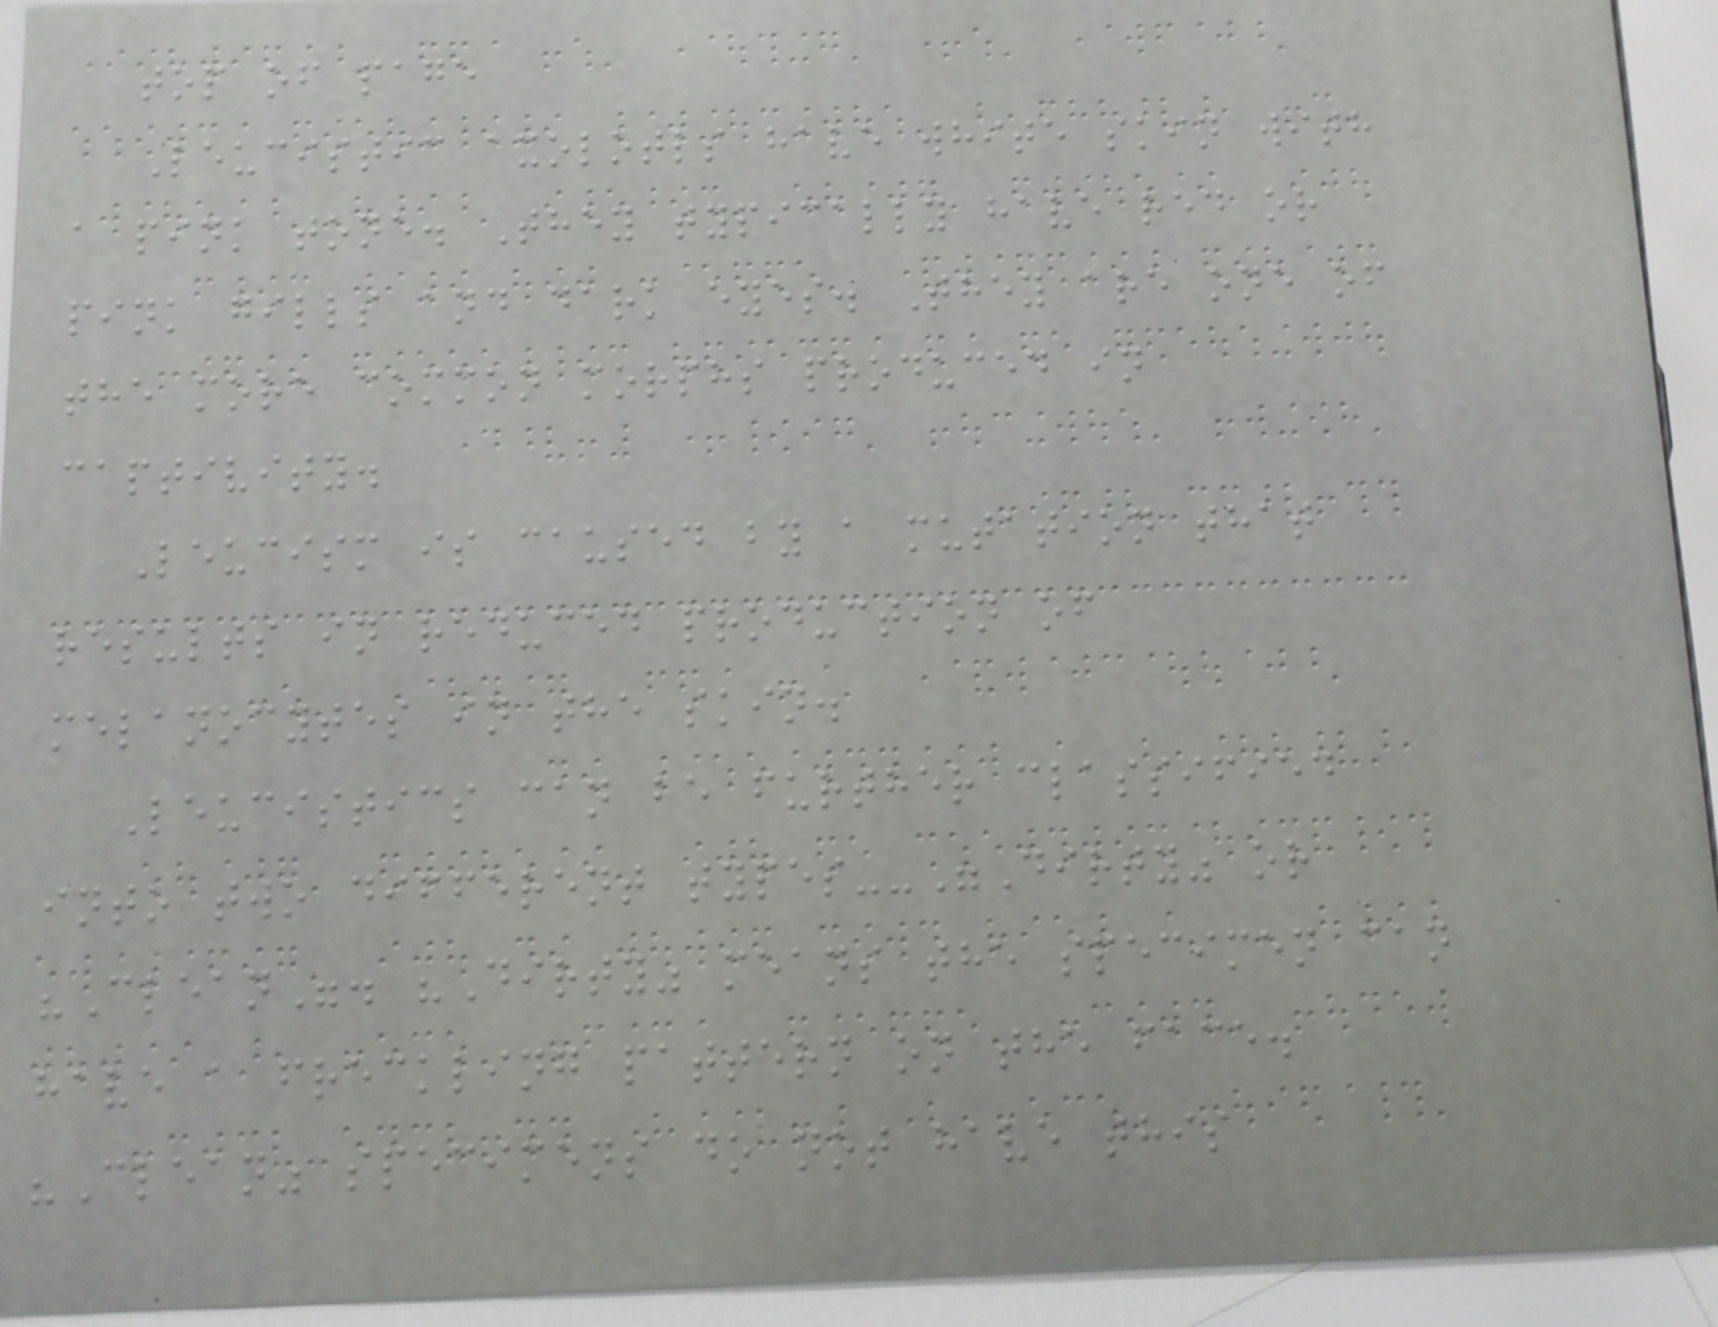top of page
Leucistic axolotls have white skin with
a pink tone. They typically have red or
pink gills and dark eyes. They are one of
the more common morphs produced in
captivity.
Leucism is caused by a mutation that
results in reduced production of
melanocytes in the skin.
Leucistics can be further classified
into two different types--"Dirty" or
"Clean". "Dirty" means the specimen can
have a freckling pattern on the face.
"Clean" specimens do not have this
